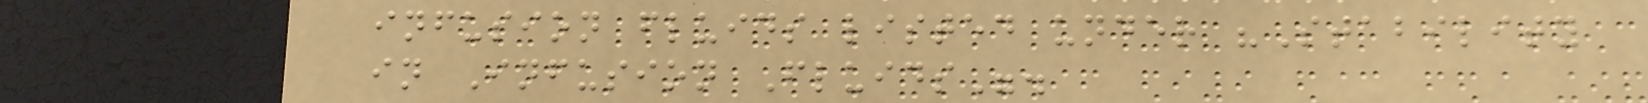infusion fluids listed under "Stability
in Infusion Fluids".
